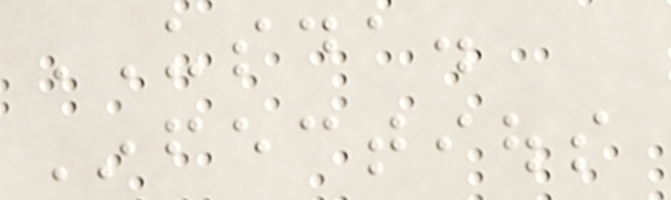USDA.
Infectious
